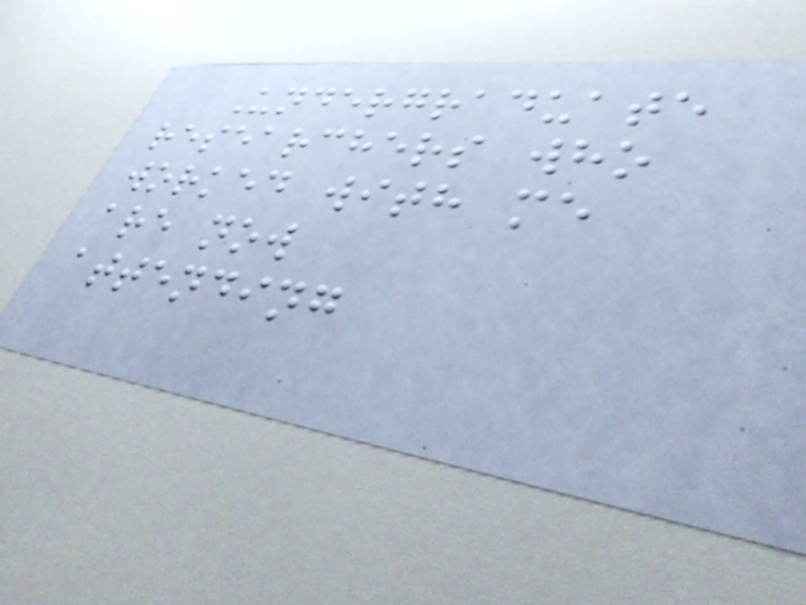Undergraduate
researchers who
worked with me
are now
attending
